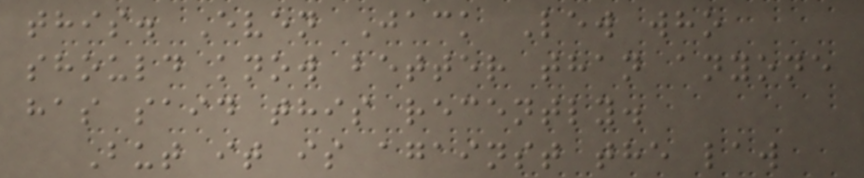this. Even Jack Lew who
should know better than anyone
has said this recently.
But it is against the law
